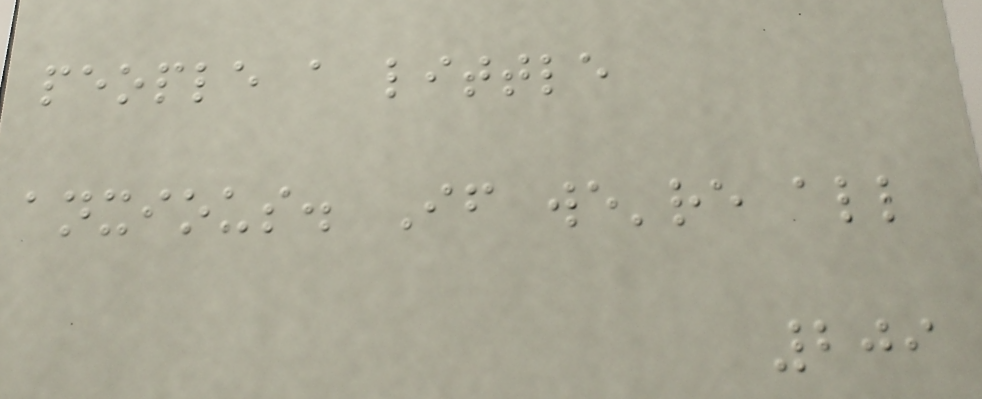people a little
anxious. If we're all
209
